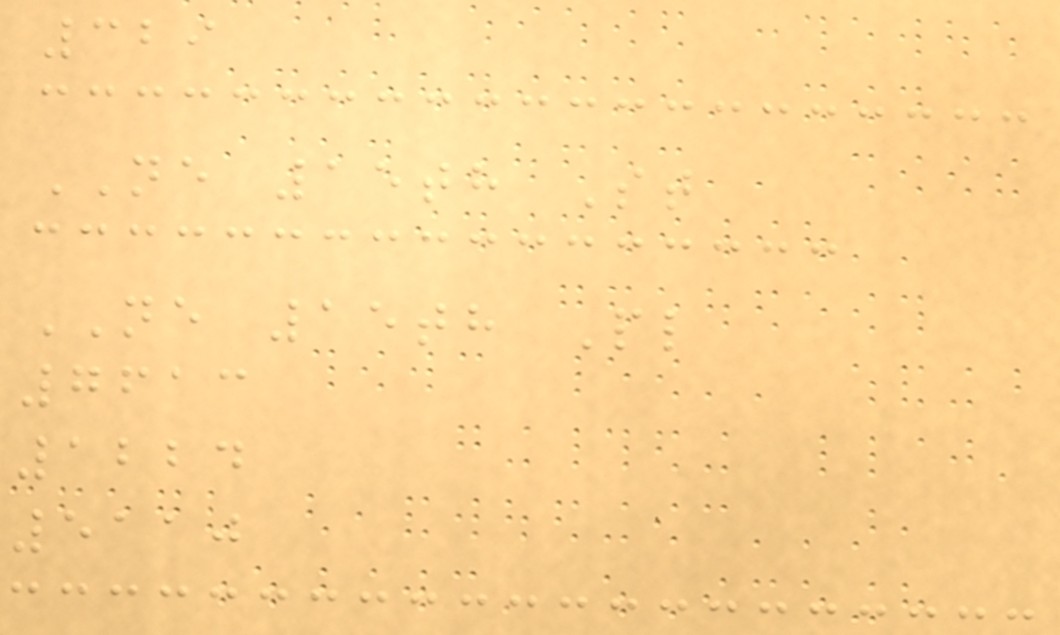329
NE 15th St
NE 15th Pl
7613
1224
5110
